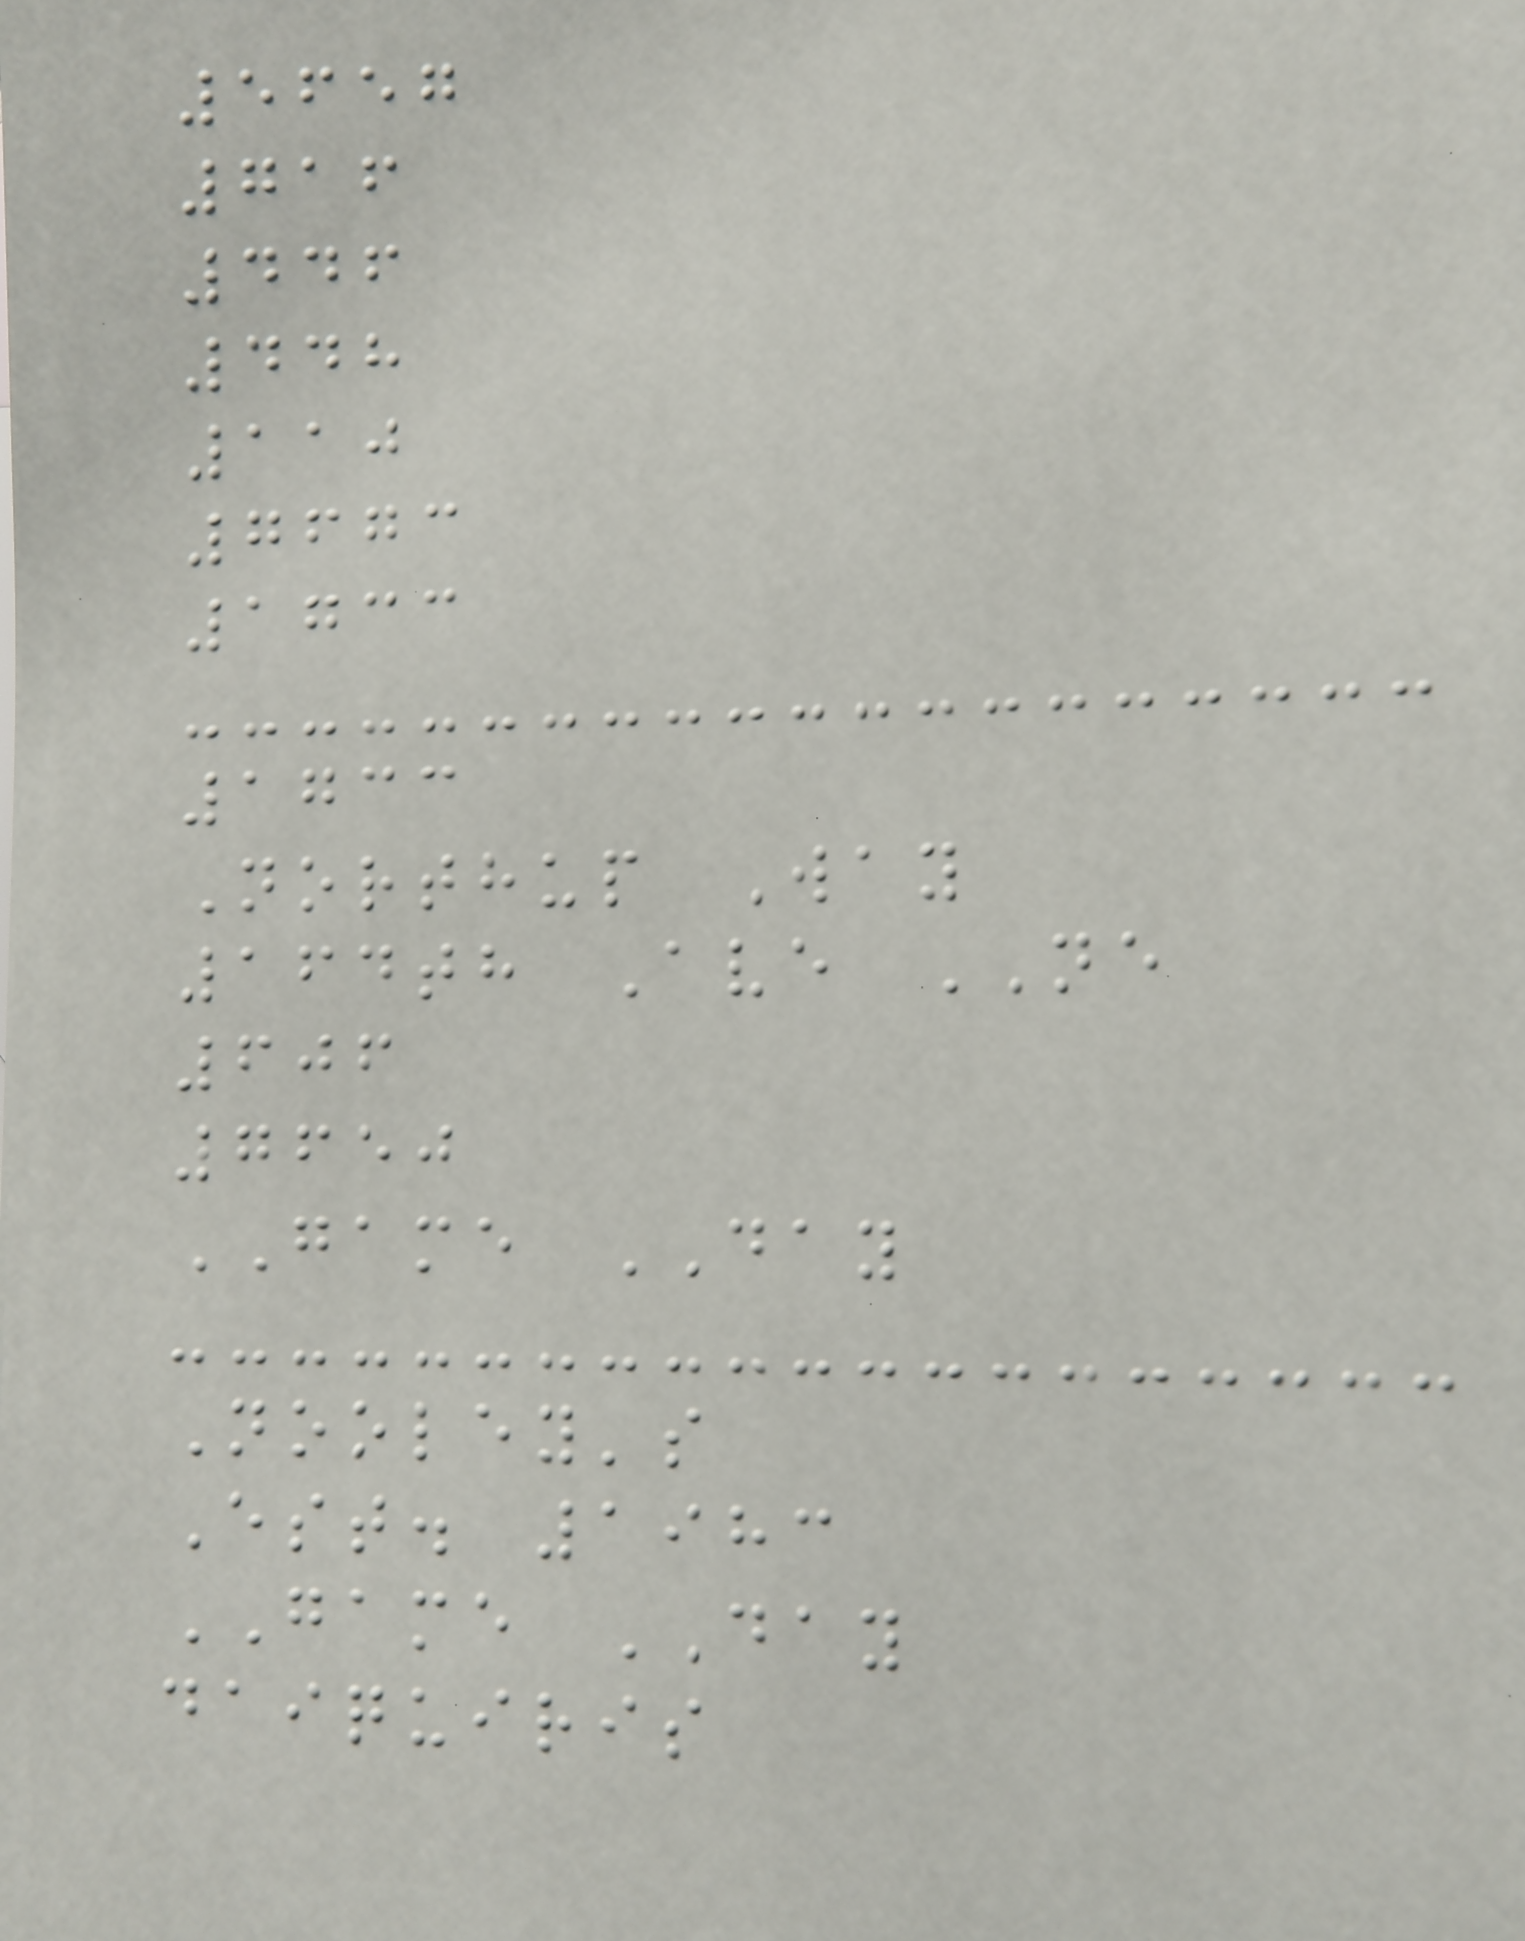5657
716
446
448
110
7673
1733
1733
Northup Way
164th Ave NE
606
7650
GAME DAY
Nooley's
Est. 1983
GAME DAY
daiquiris
